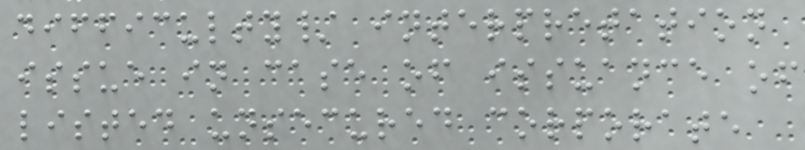difficulty/ interpretation
issue in case of issuance of
listed unsecured corporate
